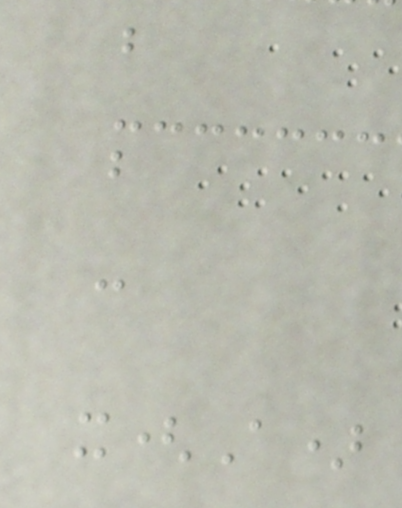b
b
c
x(A)
